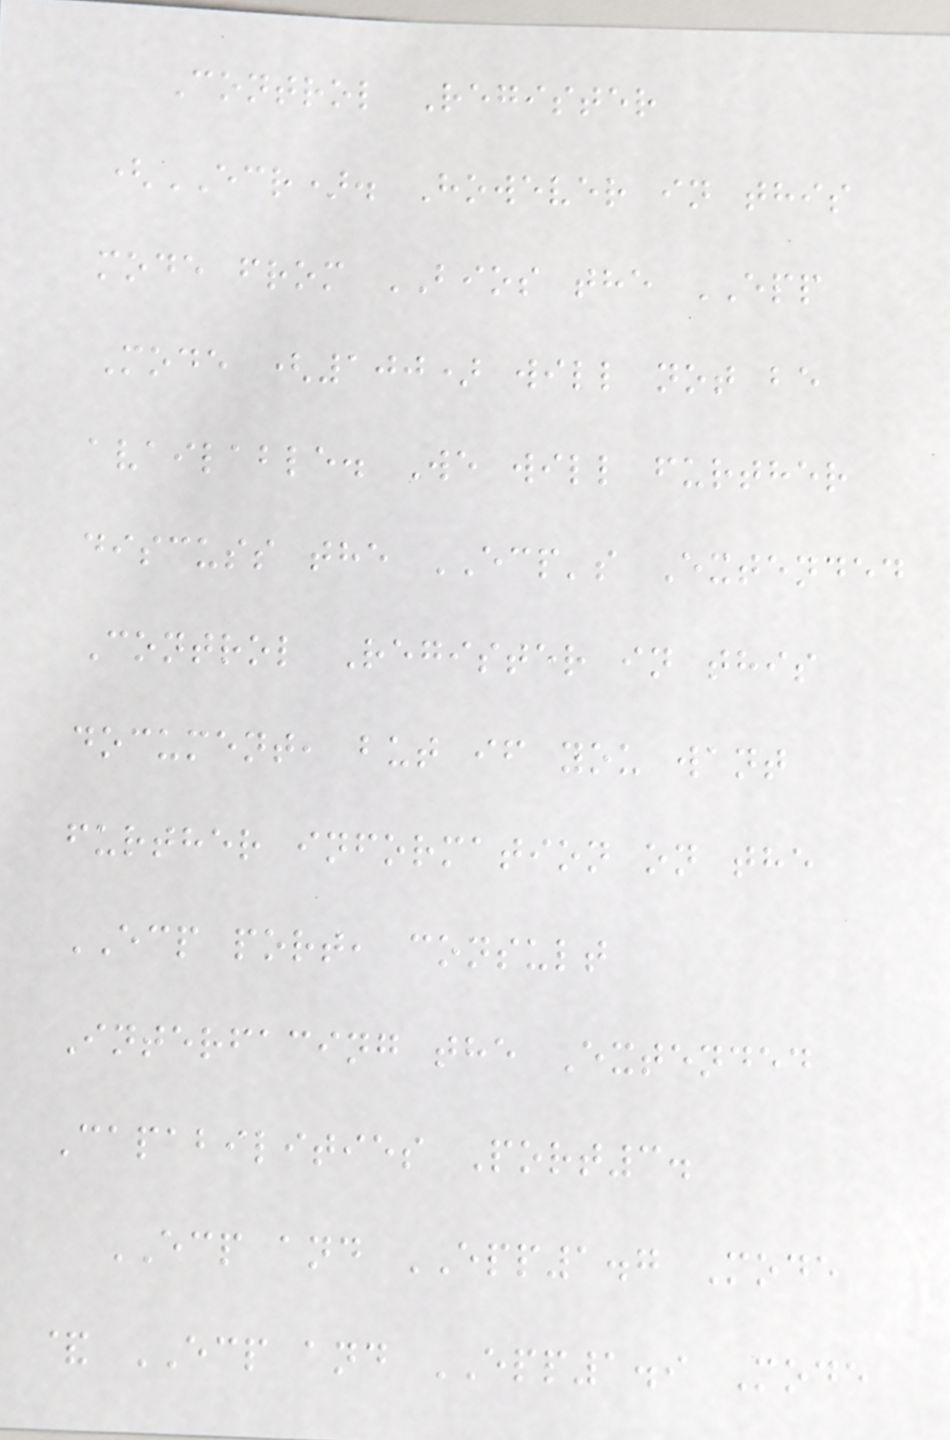Control Register
(ECR). However in this
mode from BIOS the EPP
Mode (100) will not be
available. We will further
discuss the ECP's Extended
Control Register in this
document, but if you want
further information on the
ECP port, consult
Interfacing the Extended
Capabilities Port3.
ECP and EPP1.7 Mode
& ECP and EPP1.9 Mode
